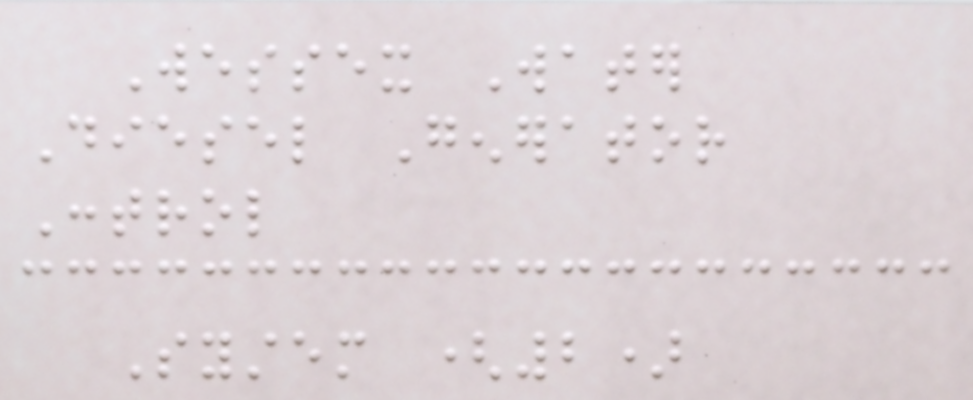Wessex Water
Diesel Generator
Control
System (2)
